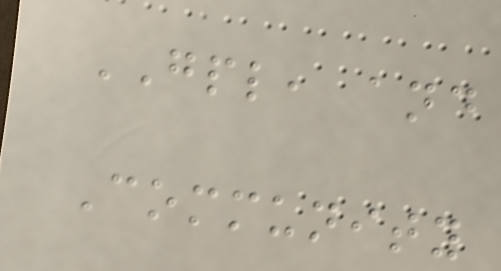GPL, and
Community
